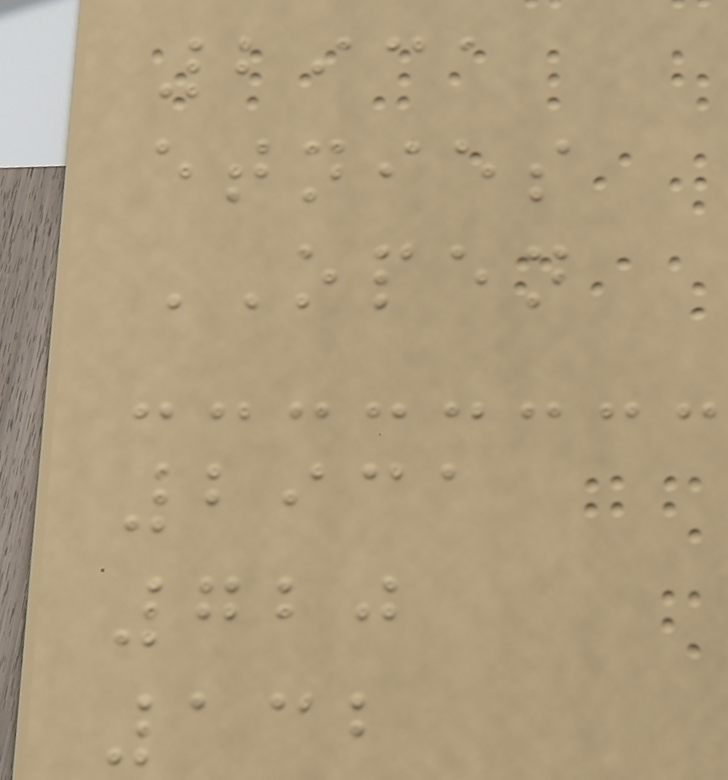2931
etnies
OPEN
2931
720
132
